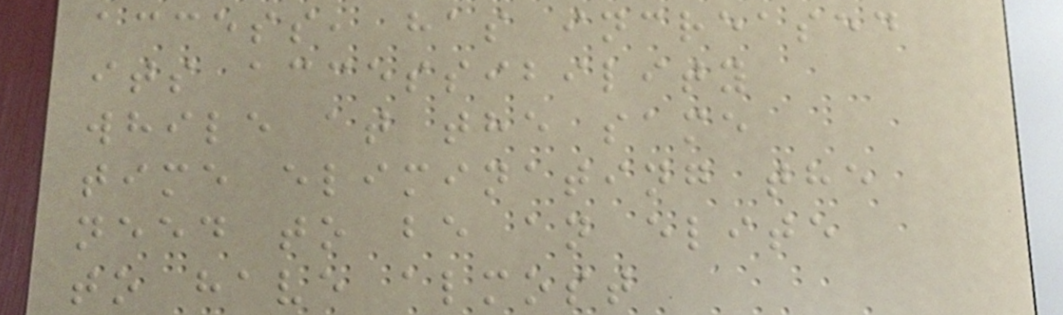access, has increased
its accessibility
while at the same
time eliminating the
need to be an elite
to have almost
